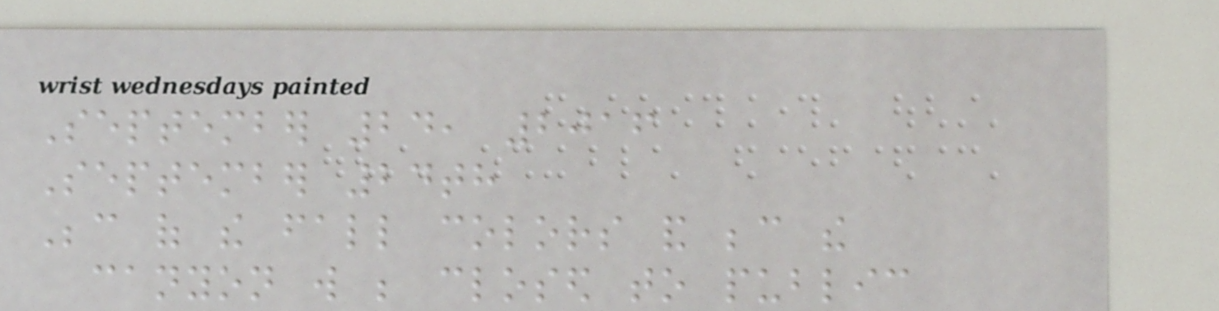September 24, 2016
September 24th
Because of the fall colors and because the
canyon will be closed to public
